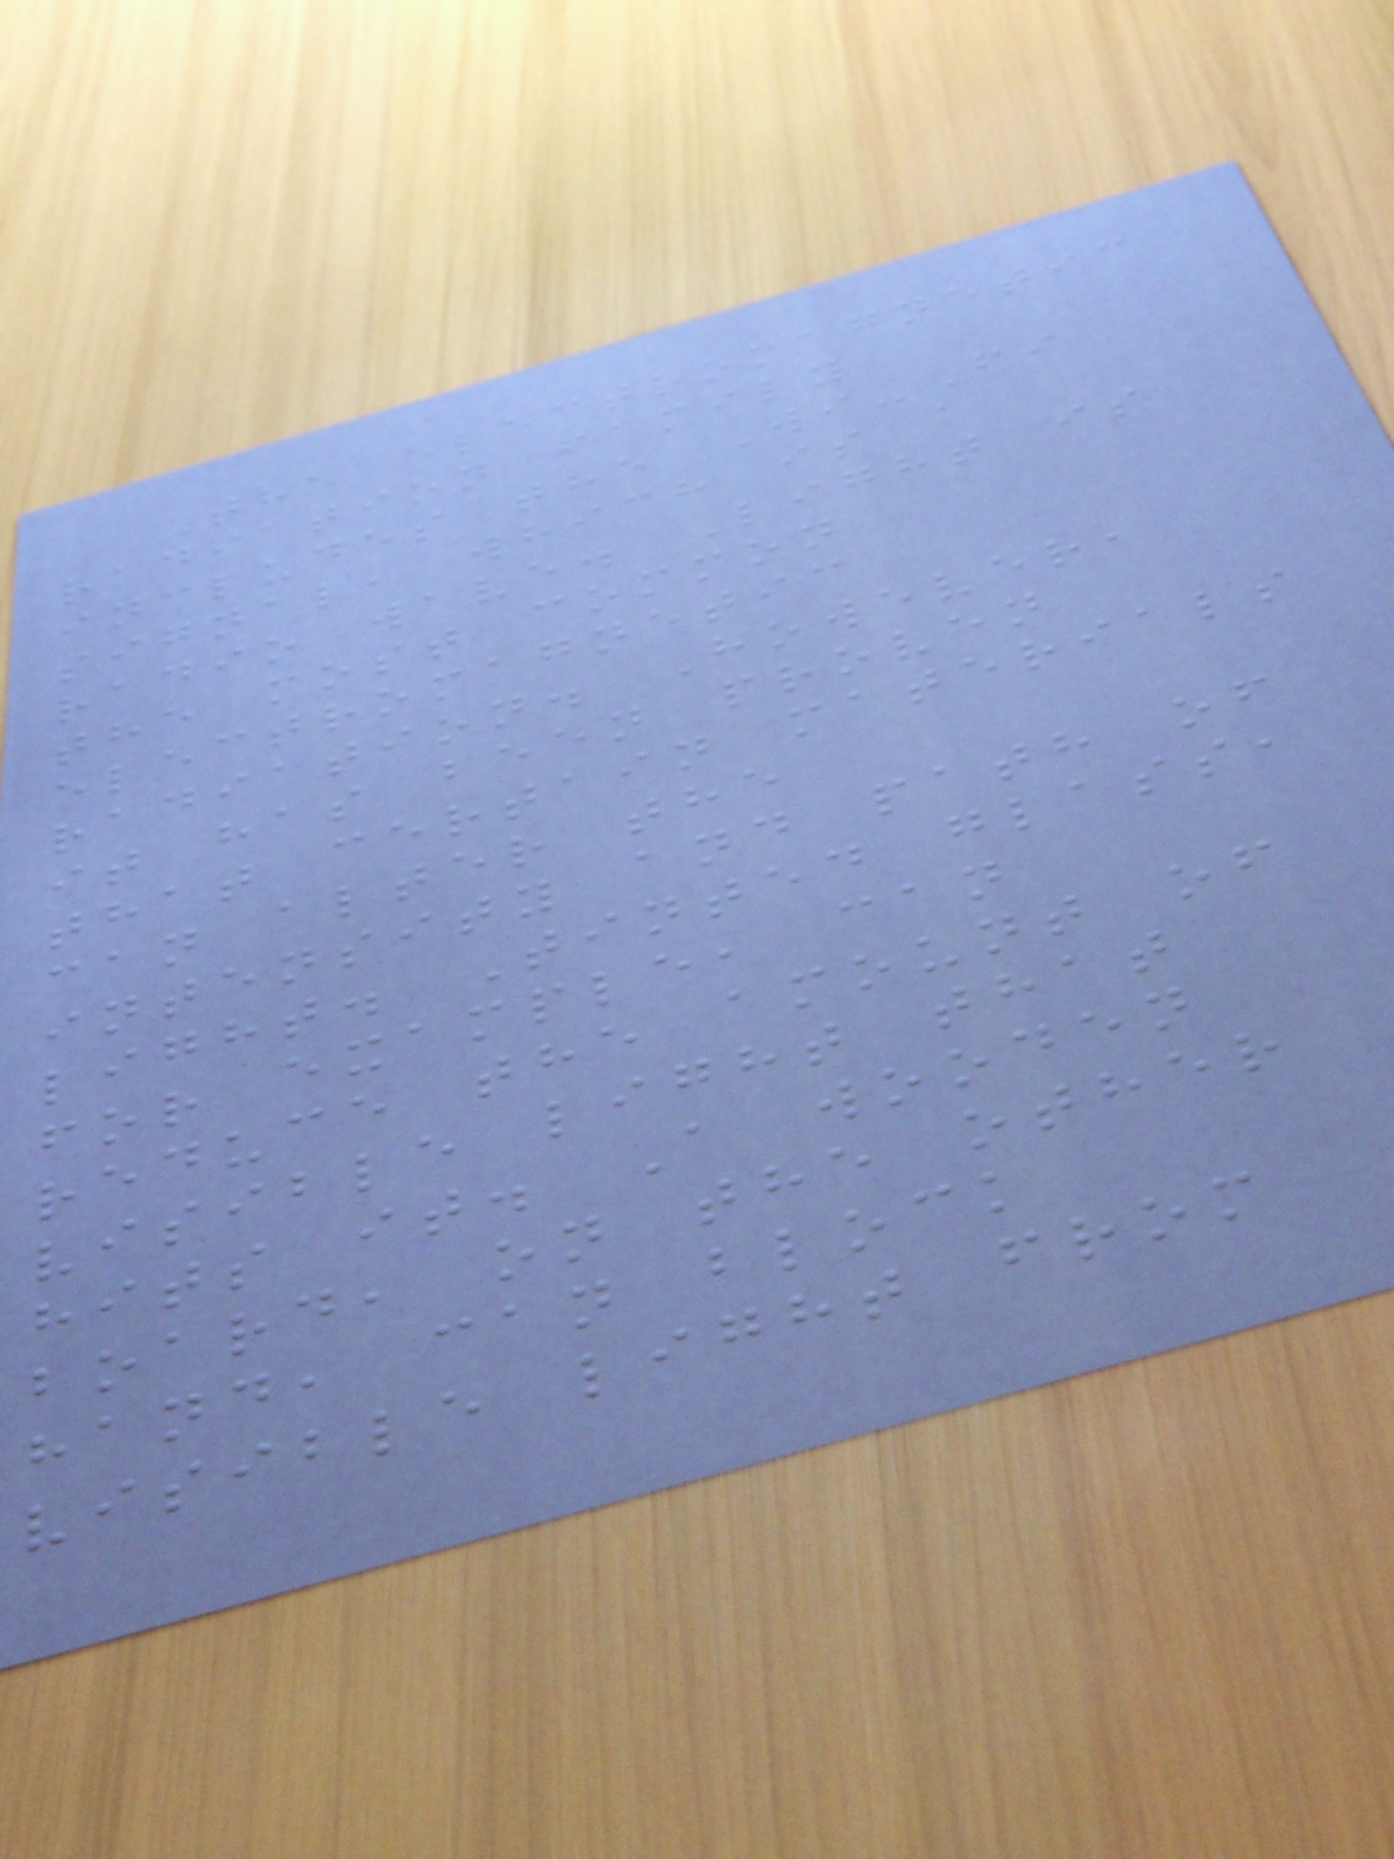The electromagnetic
radiation family
includes the Wi-Fi
signal, which is a
radio wave. Light is
the most common
electromagnetic
radiation. However,
it has been proven
that certain materials
can alter the
intensity and path of
light. Tinted glass,
for example, can
reduce the amount of
visible light that
hits it. A wooden
board, on the other
hand, can block
visible light from
